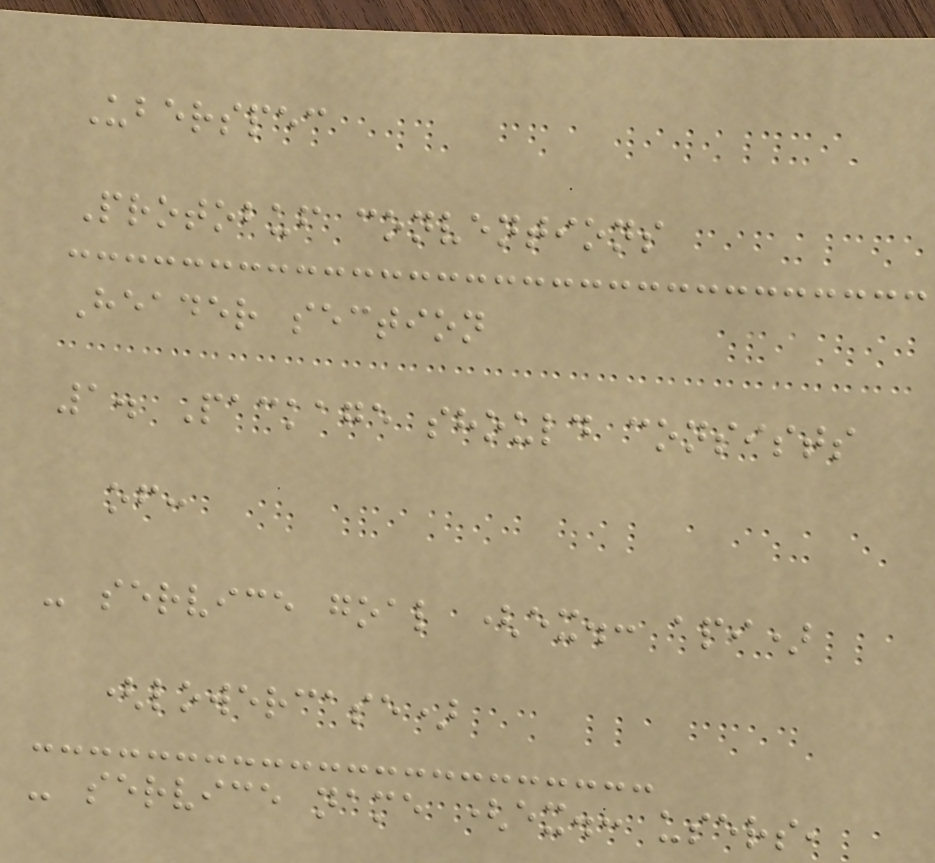Uberspec
Protobuf conventions
Header section
1. Package should consists
of:
- service goal (ex.: api)
(lowercase)
- service name (ex.: users,
